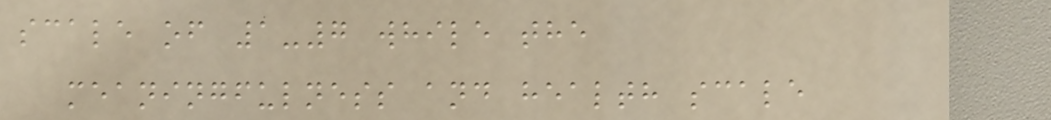scale of 1-7 while the
meaningfulness and health scale
